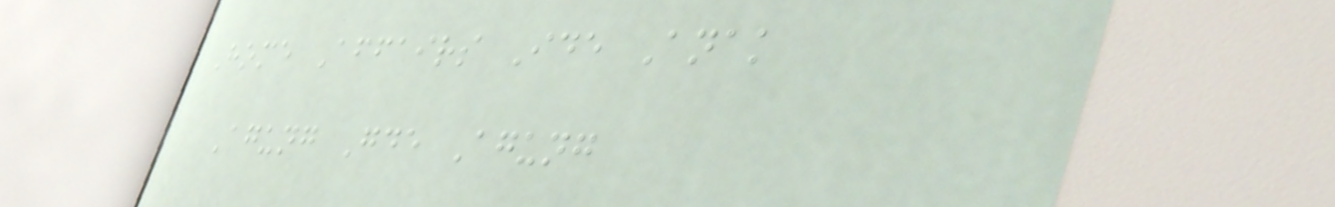Home Affairs Ide Anak
Agung Gde Agung
